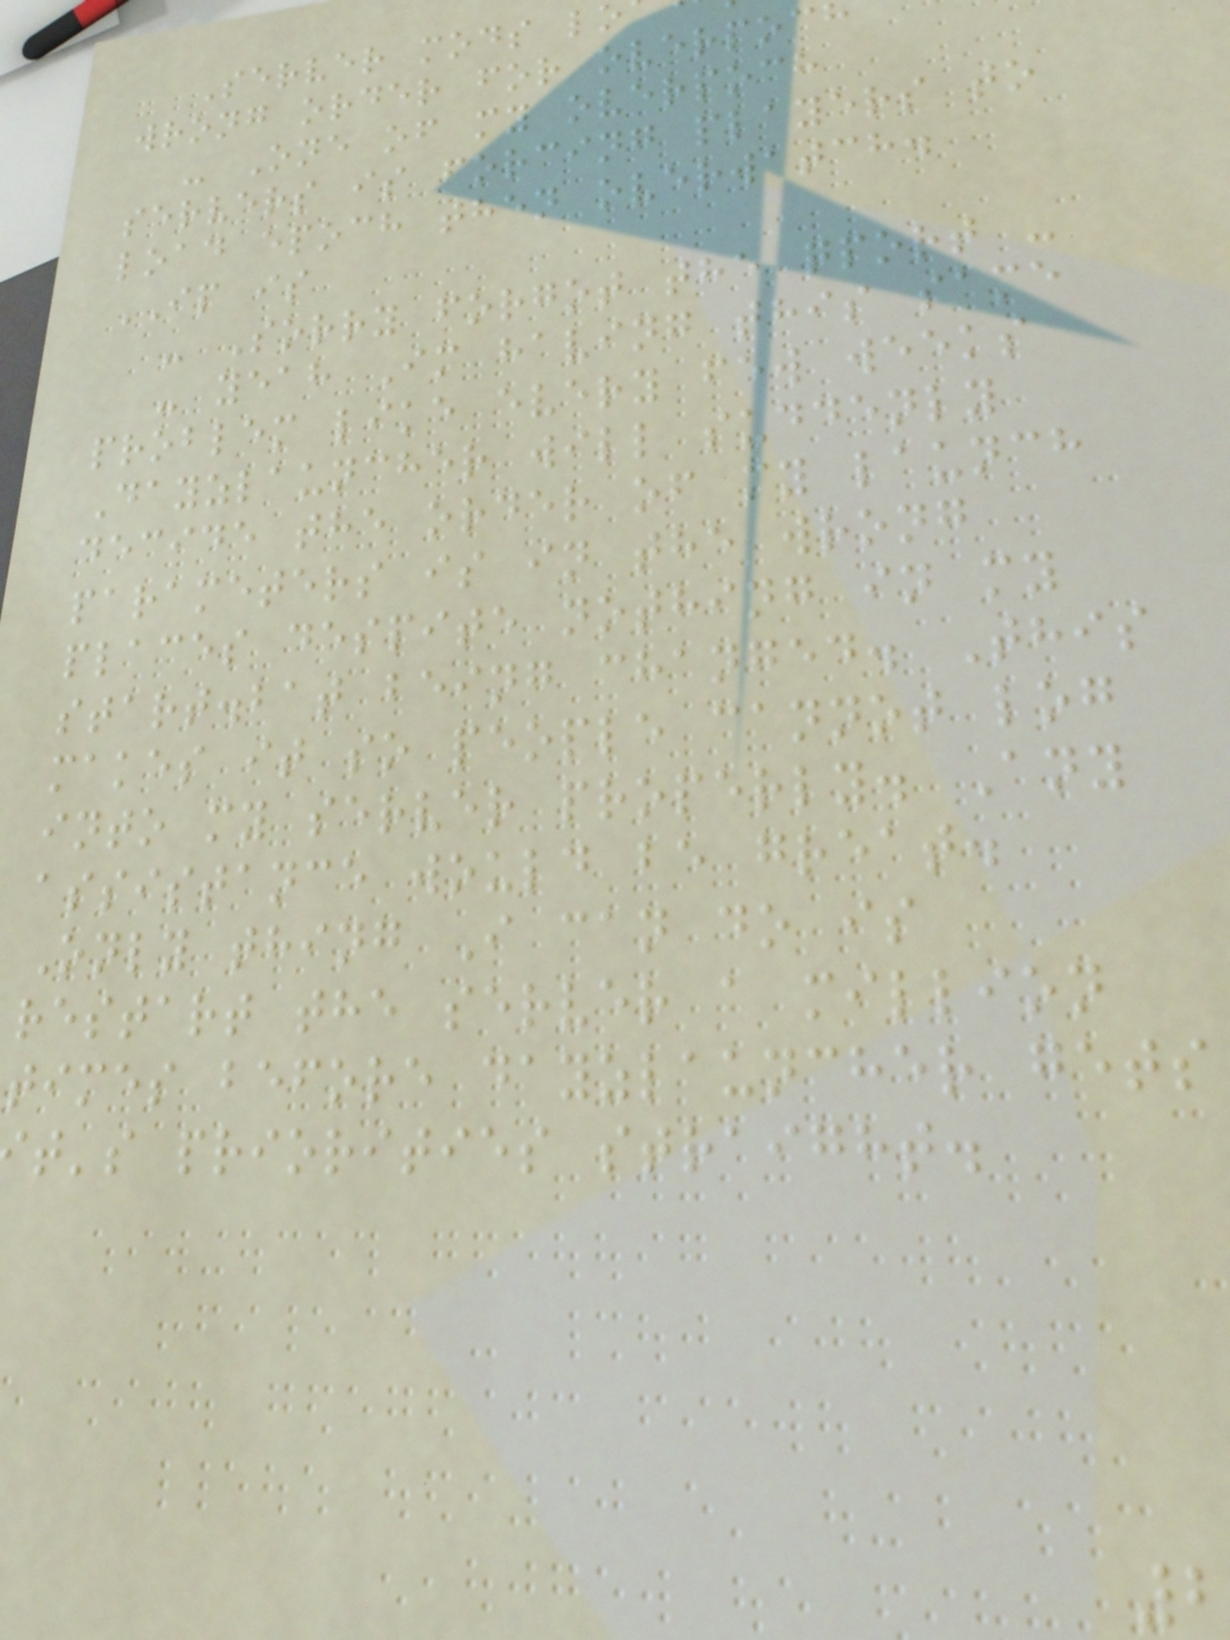Server mods l
wrong order for overpoc
- One of my overpoch
servers is forcing players to
load epoch then overwatch.
IP is
- Sorry forgot the qport -
- yeah Im having this same
problem like every few weeks
Dayzlauncher will suddenly
decide the order of my launch
parameters is in the wrong
places despite nothing in my
start.bat being changed. This
makes it so people cannot log
into my server properly. Any
assistance would be great.
Only thing I can do is
restart the server a million
times before dayzlauncher gets
t's priorities straight.
